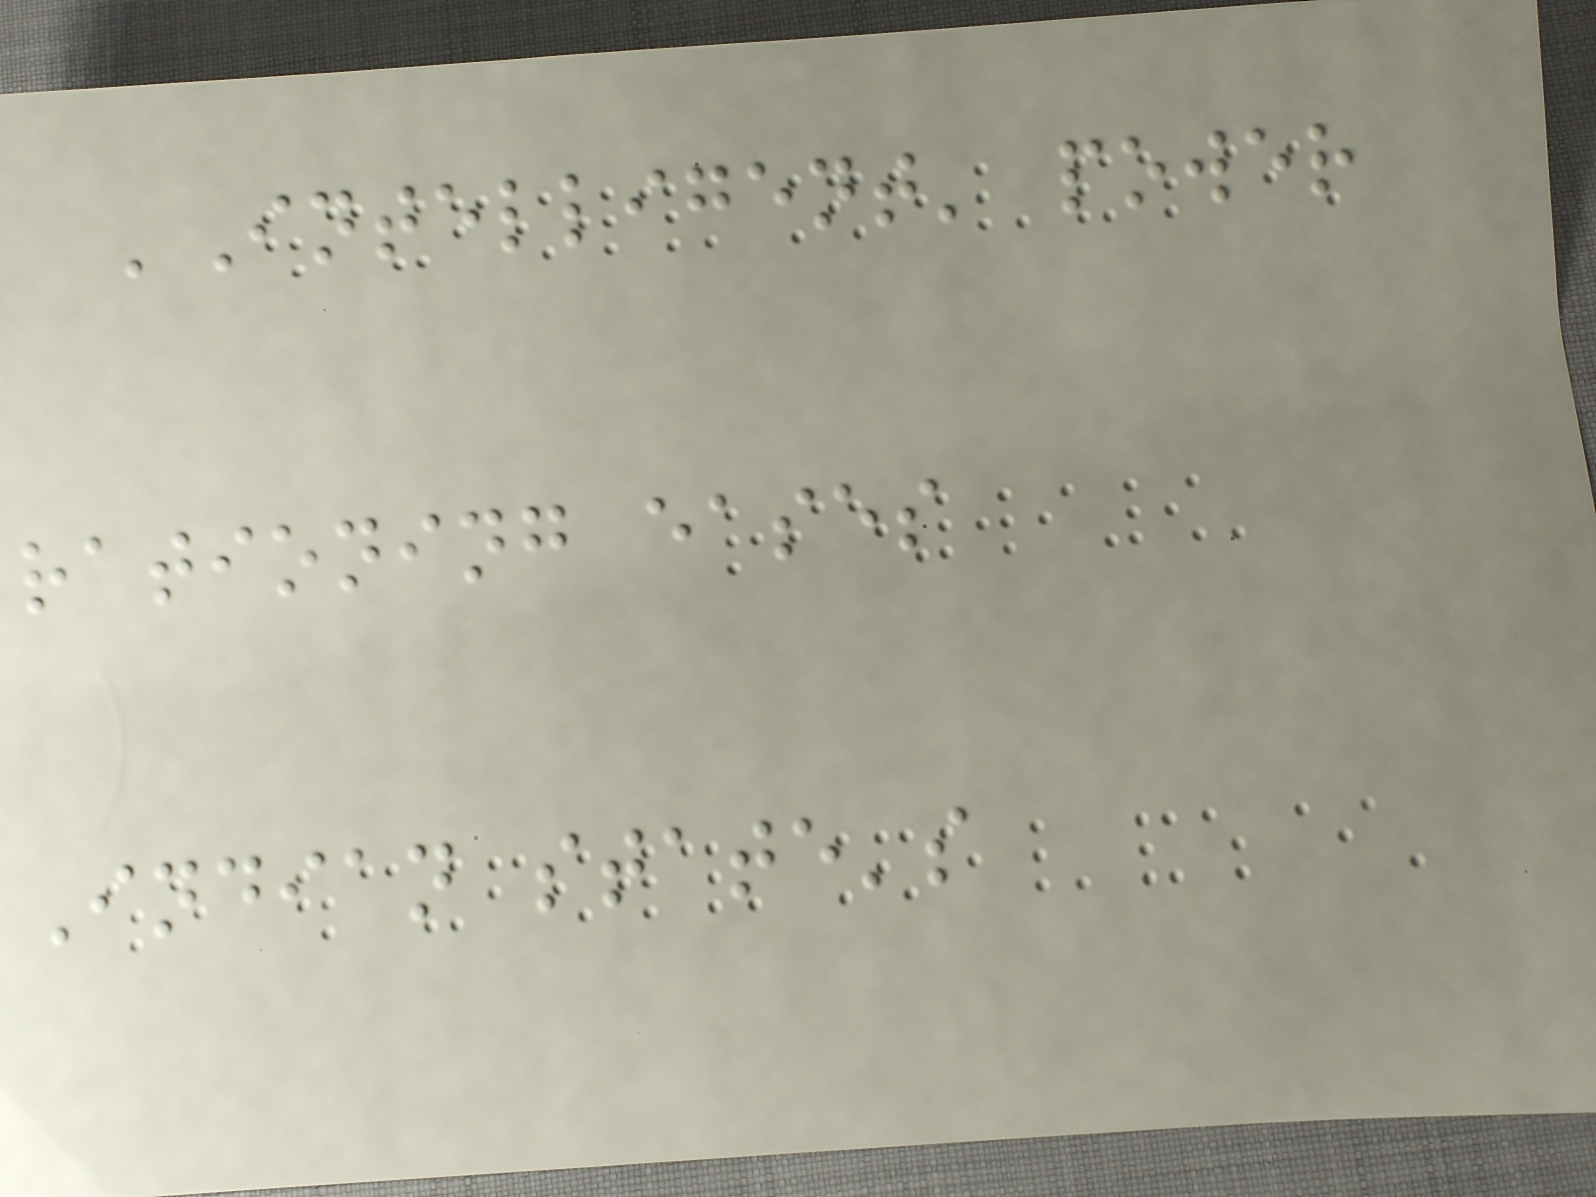'Intelligent' power
rationing eases
Indian state's
